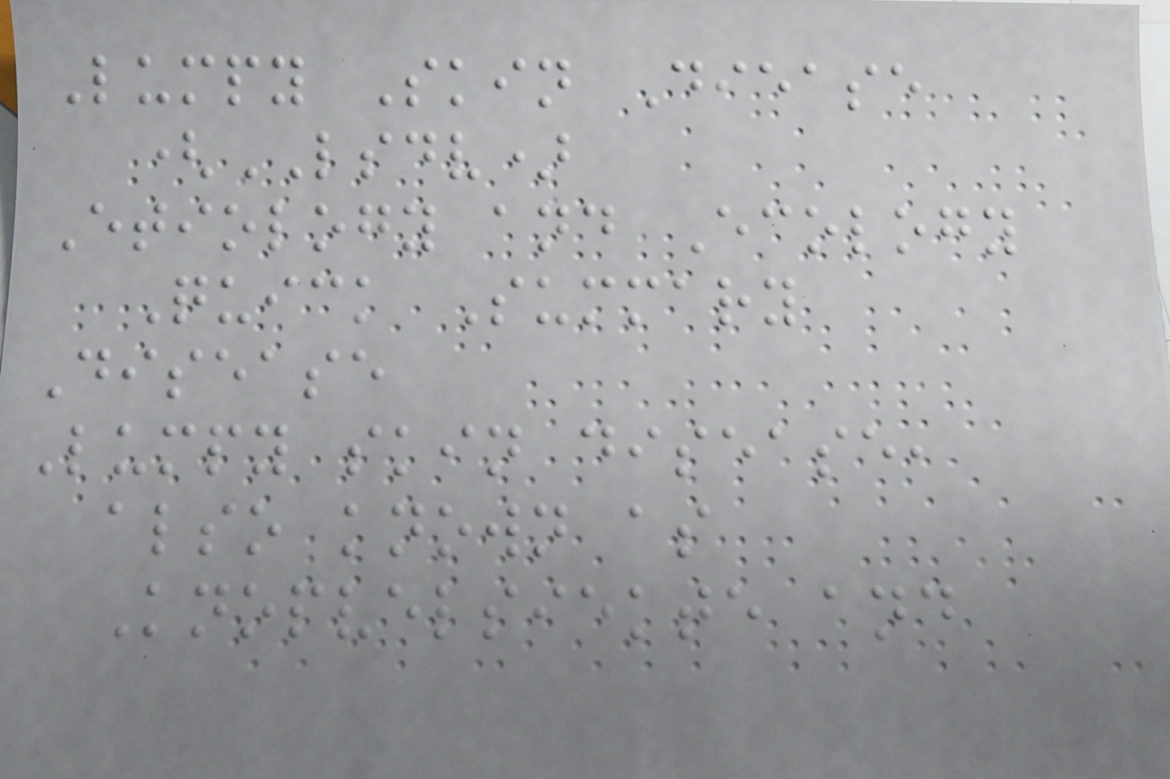Lumpy Skin Diease
(LSDV)
Etiology and Ecology
Quick Summary
Disease
Lumpy skin disease,
also known as
Knopvelsiekte and
